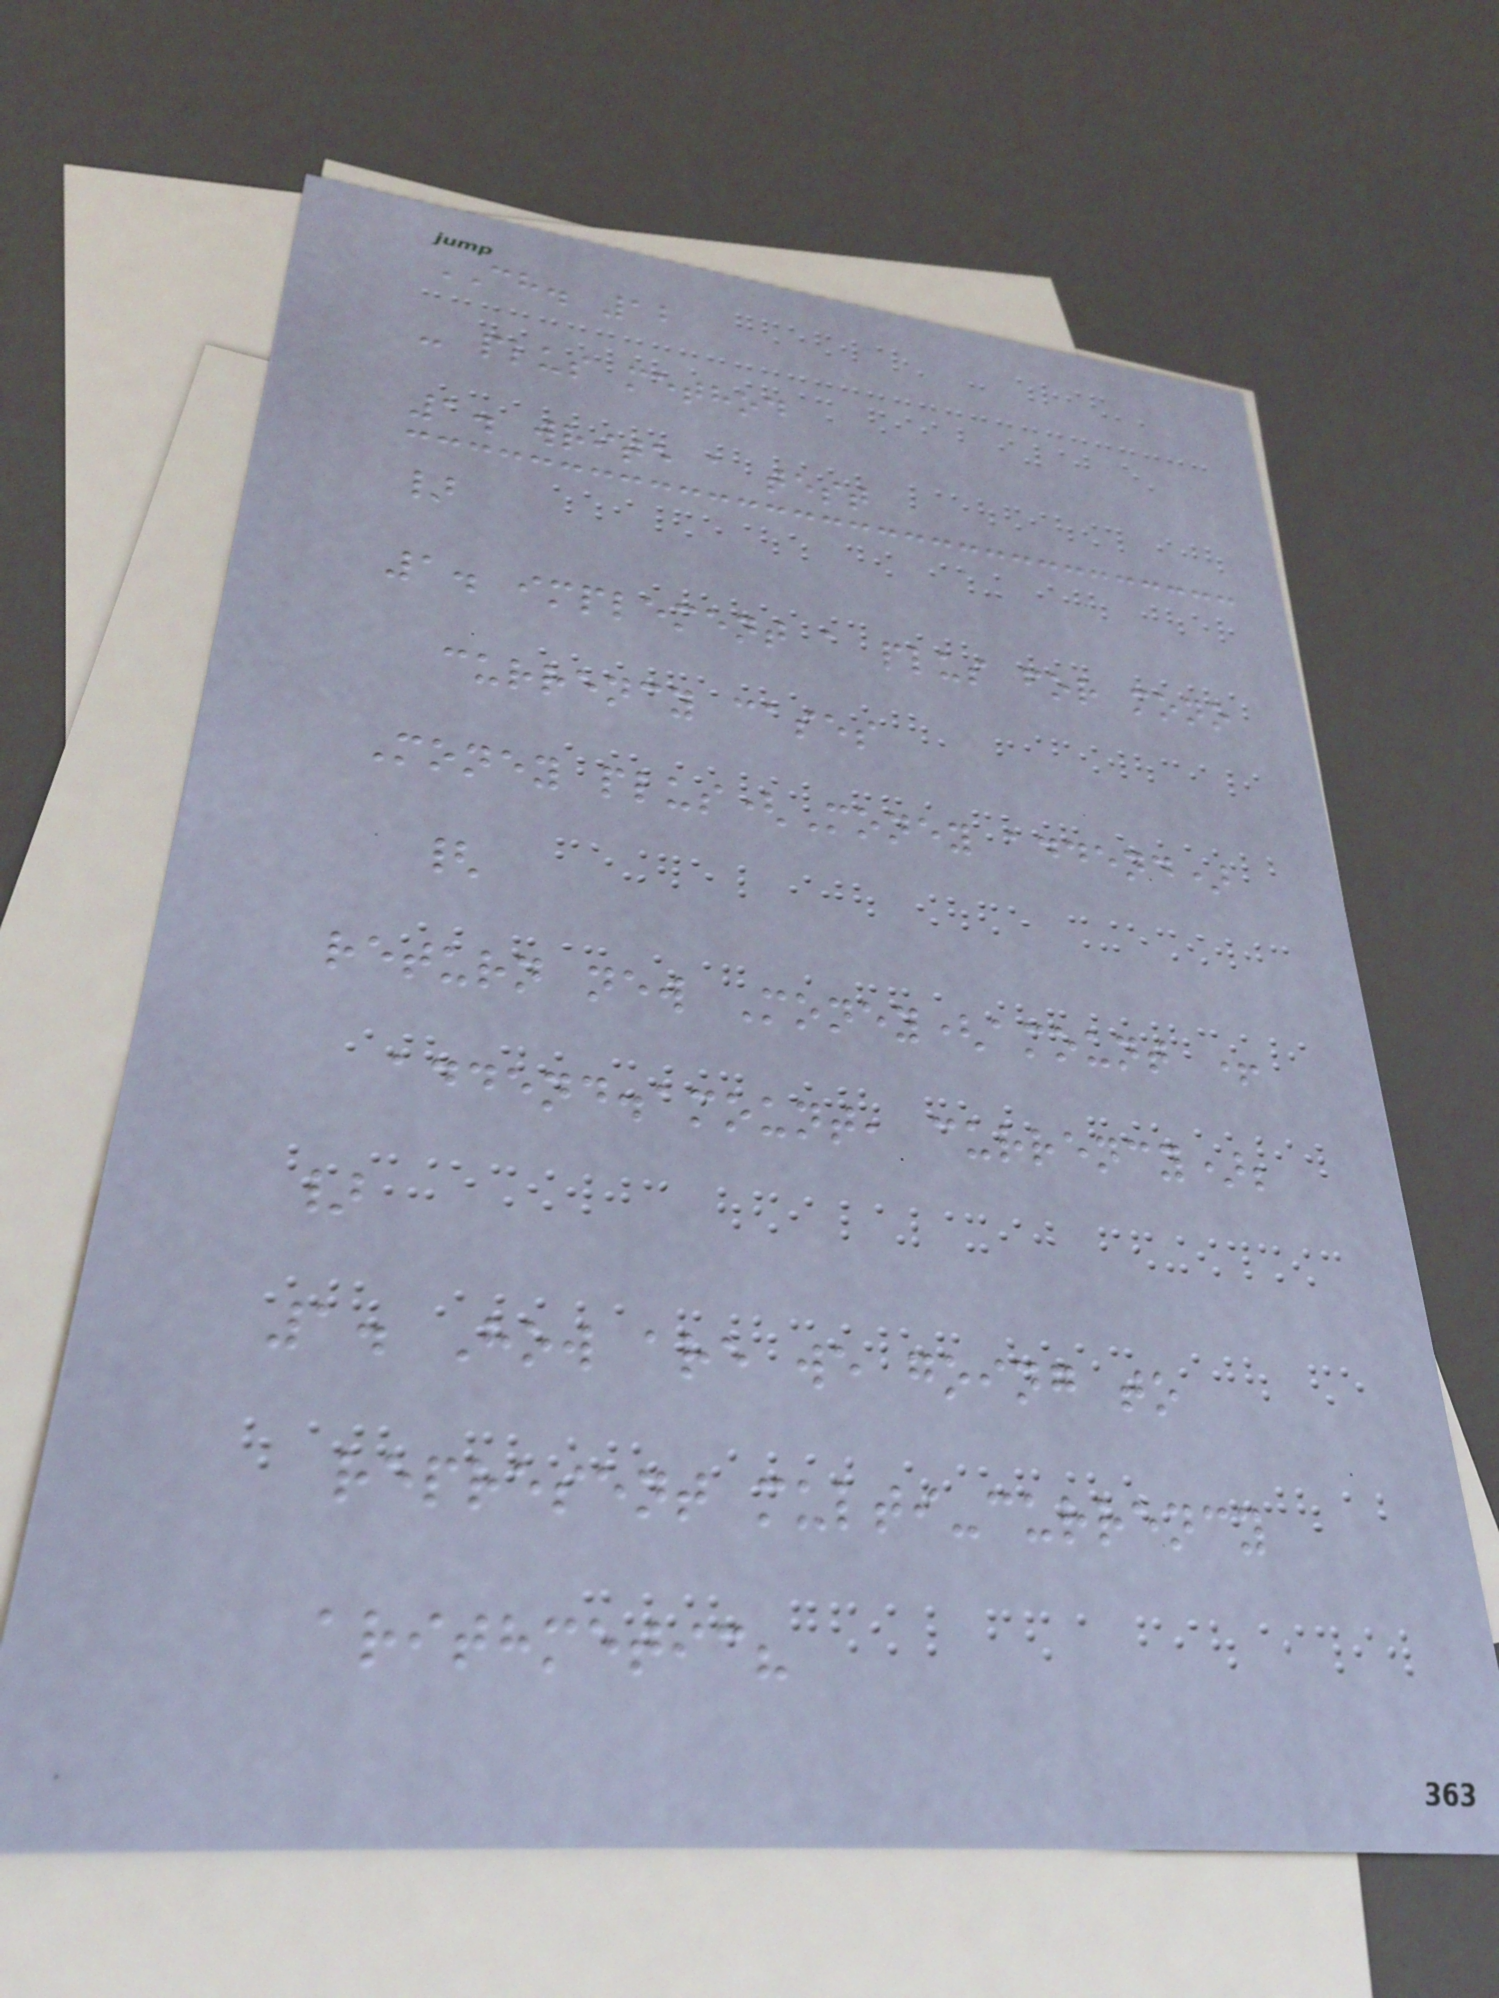CH. 12
- plus method
1. write a test
}
1. implement a plus for mono
currency cases
Money plus(Money addend)
{
return new Money(amount +
addend.amount, currency);
}
1. How are we going to
represent multi-currency
arithmetic?
